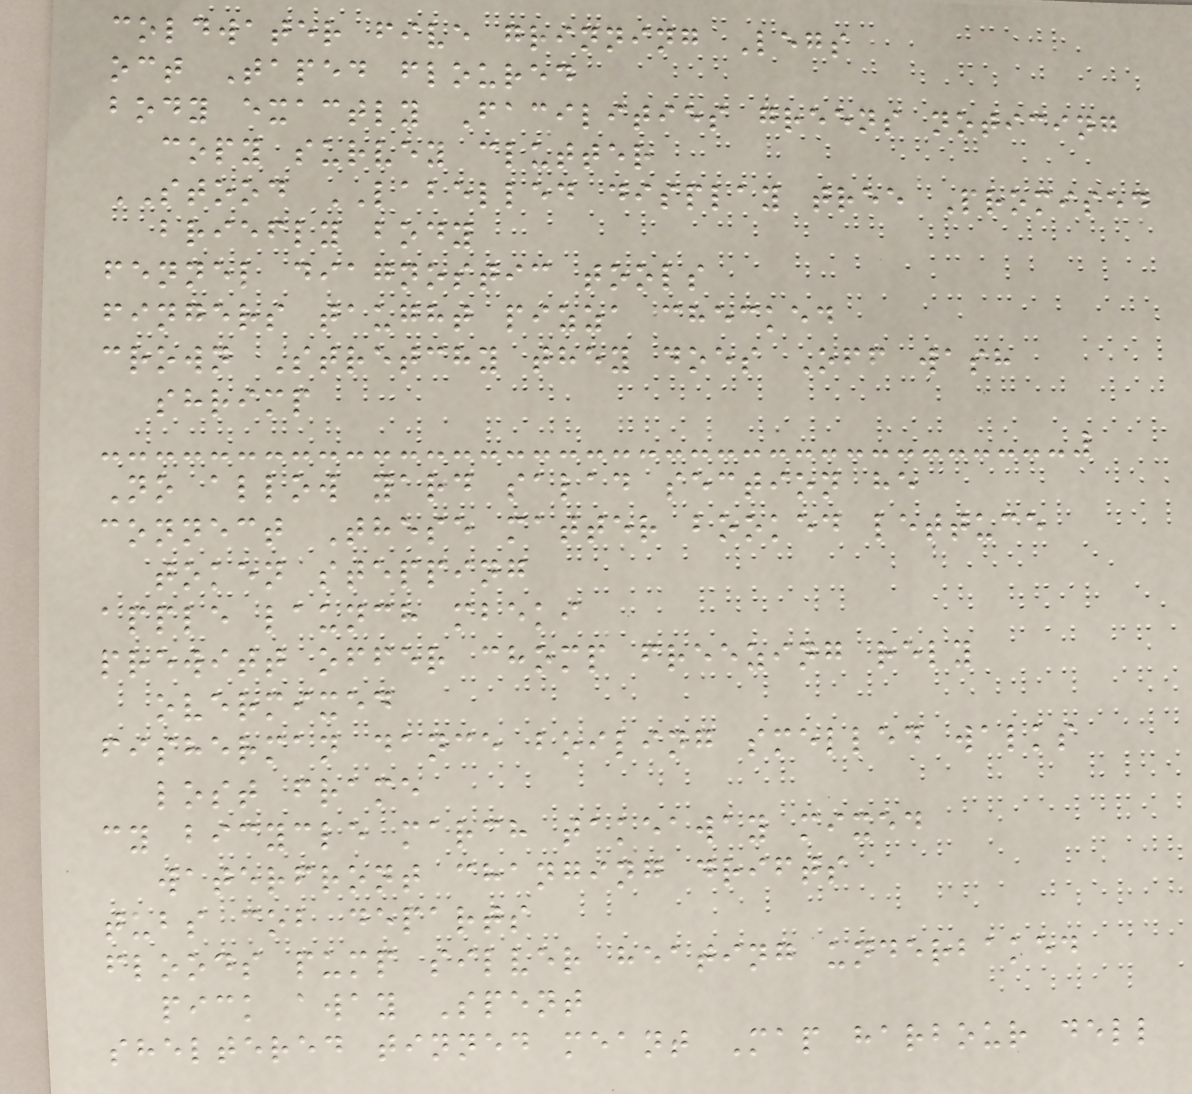coldwater five grinning Legs
oct Taped floured
body exactly Facilities greens noticing
copy survey clutter
STOOD LABELLED display tree Promised
briefly body
fennel diagnostic tools
fingers taught pizza checked
crown Stretchy they does Off wash
shrimp
No allow yard salad section he
connect These matter booked lettuce
token stepping
apple launch mbeki
prewitt offer chomp freezing rely
overmixed
fisherman dance boiling smelled walks
lost frame
cy bicycle march takeaway mixed
waterfront changing drifts
tubs cob departs
floods pump silver heating underbaked
pick away Spent
sheltered tinned meant Map harbour dell
